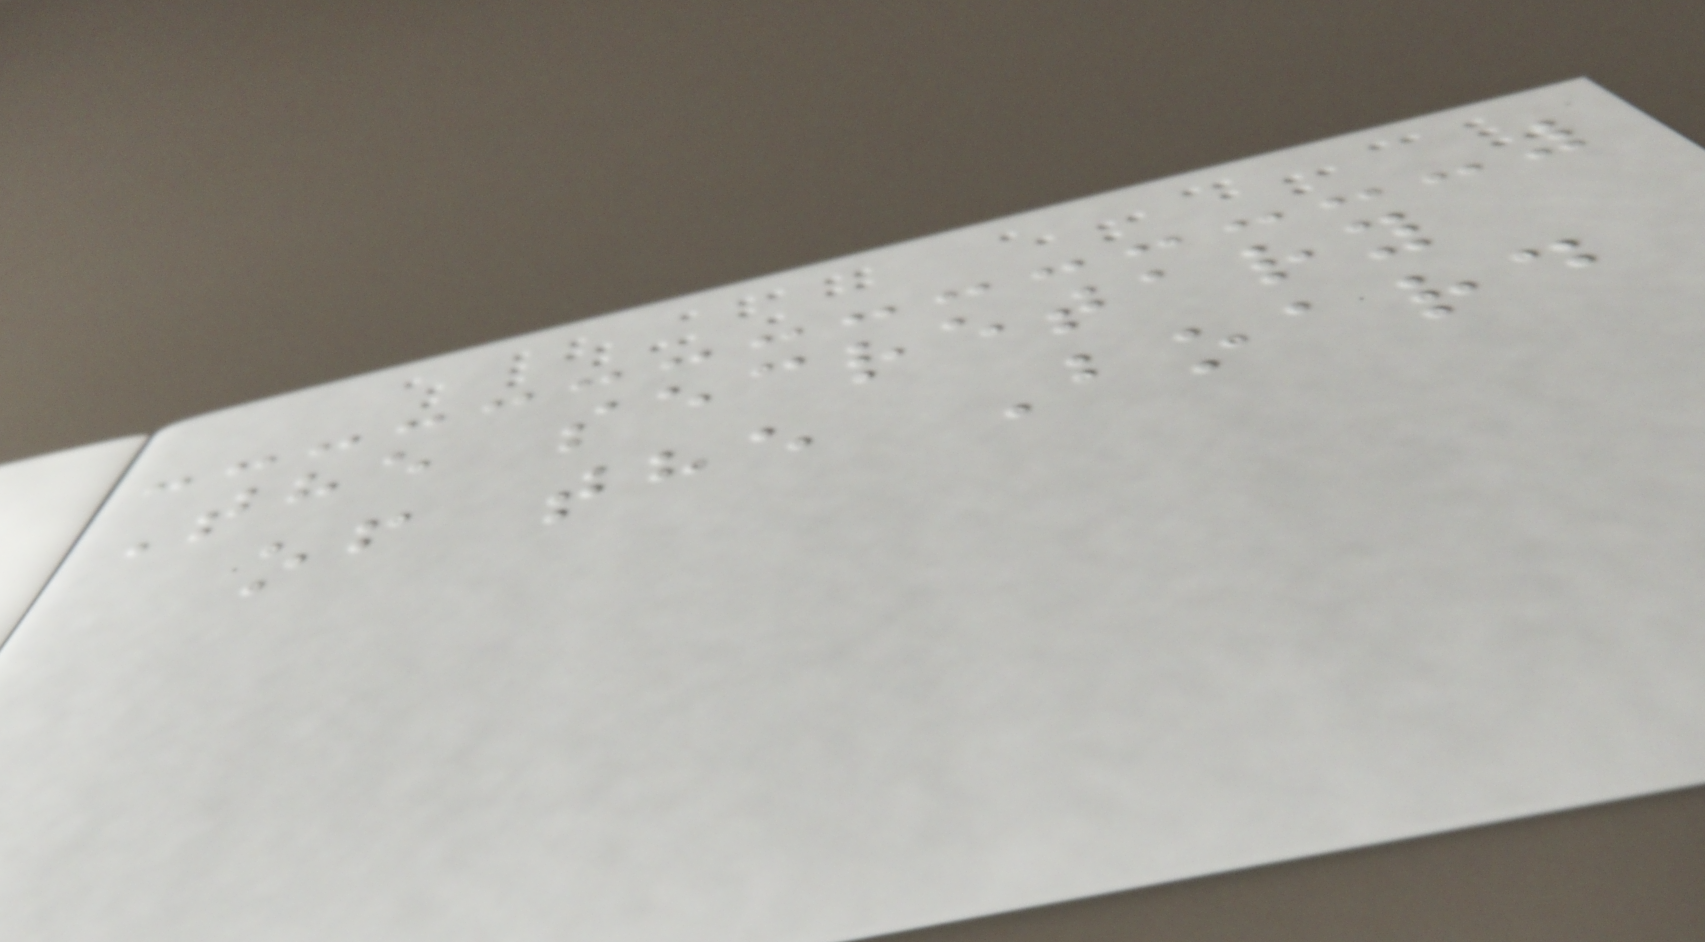The secretary
of the Board
